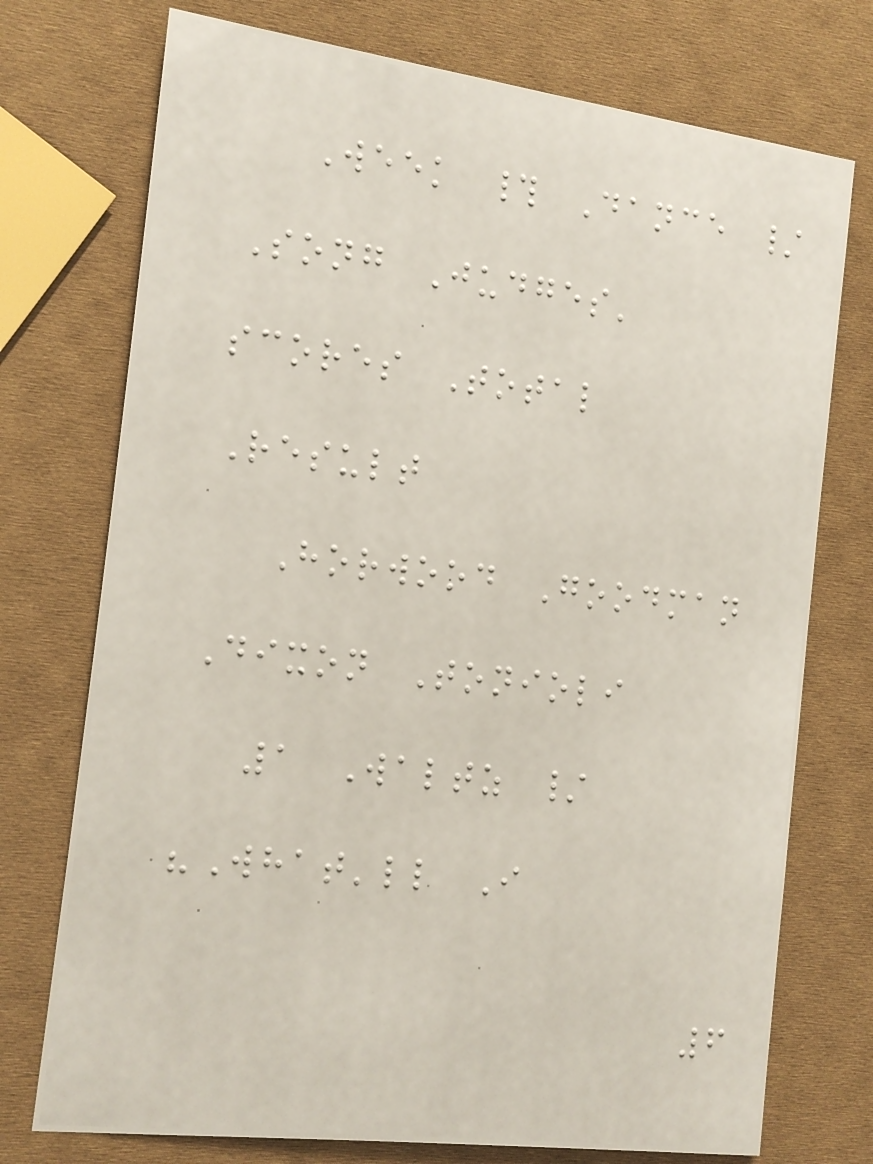Week # Dance /
Song Judges'
scores Total
Result
Horwood Goodman
Dixon Tonioli
1 Waltz /
"What'll I
6
